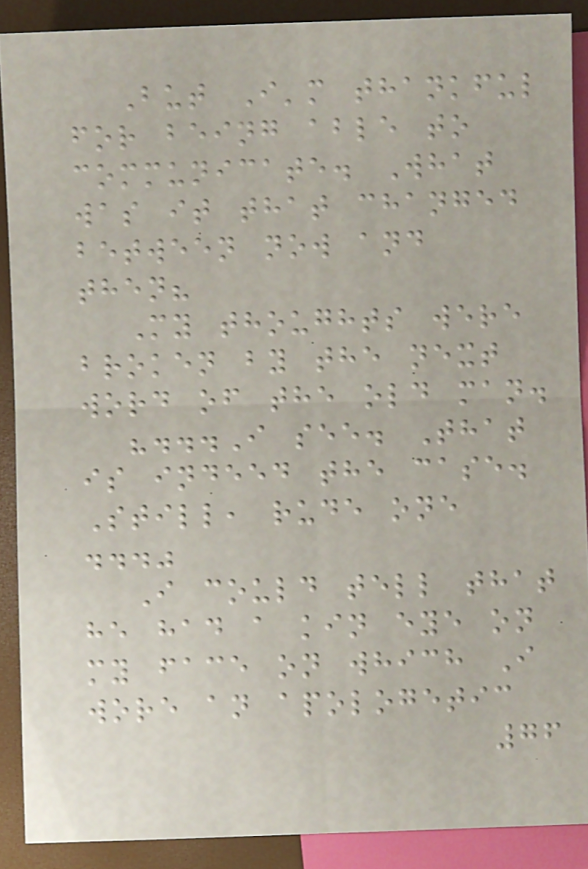But I'm thankful
for being able to
communicate. What
was it that changed
between now and
then?
My thoughts were
broken by the next
word of the old man.
"...I see. That
is indeed the case.
Still, rude one
..."
I could tell that
he had a kin eye on
my face on which I
wore an apologetic
76
